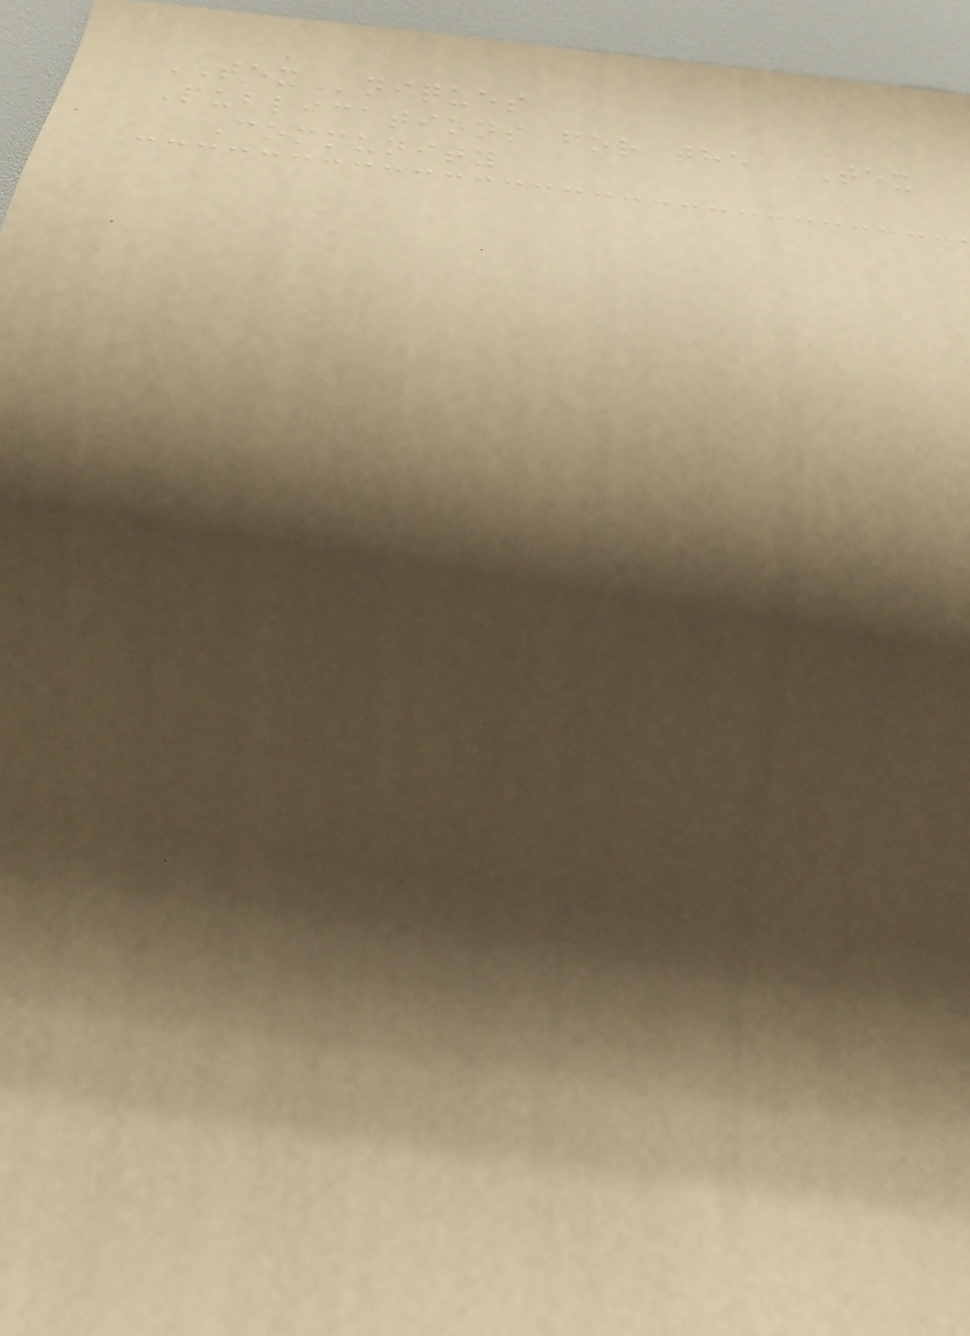TEXniques
Publications for the TEX
Community
